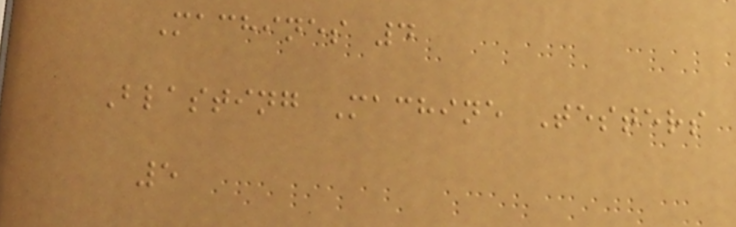Machines 4
Blasting Machine Testers
5
